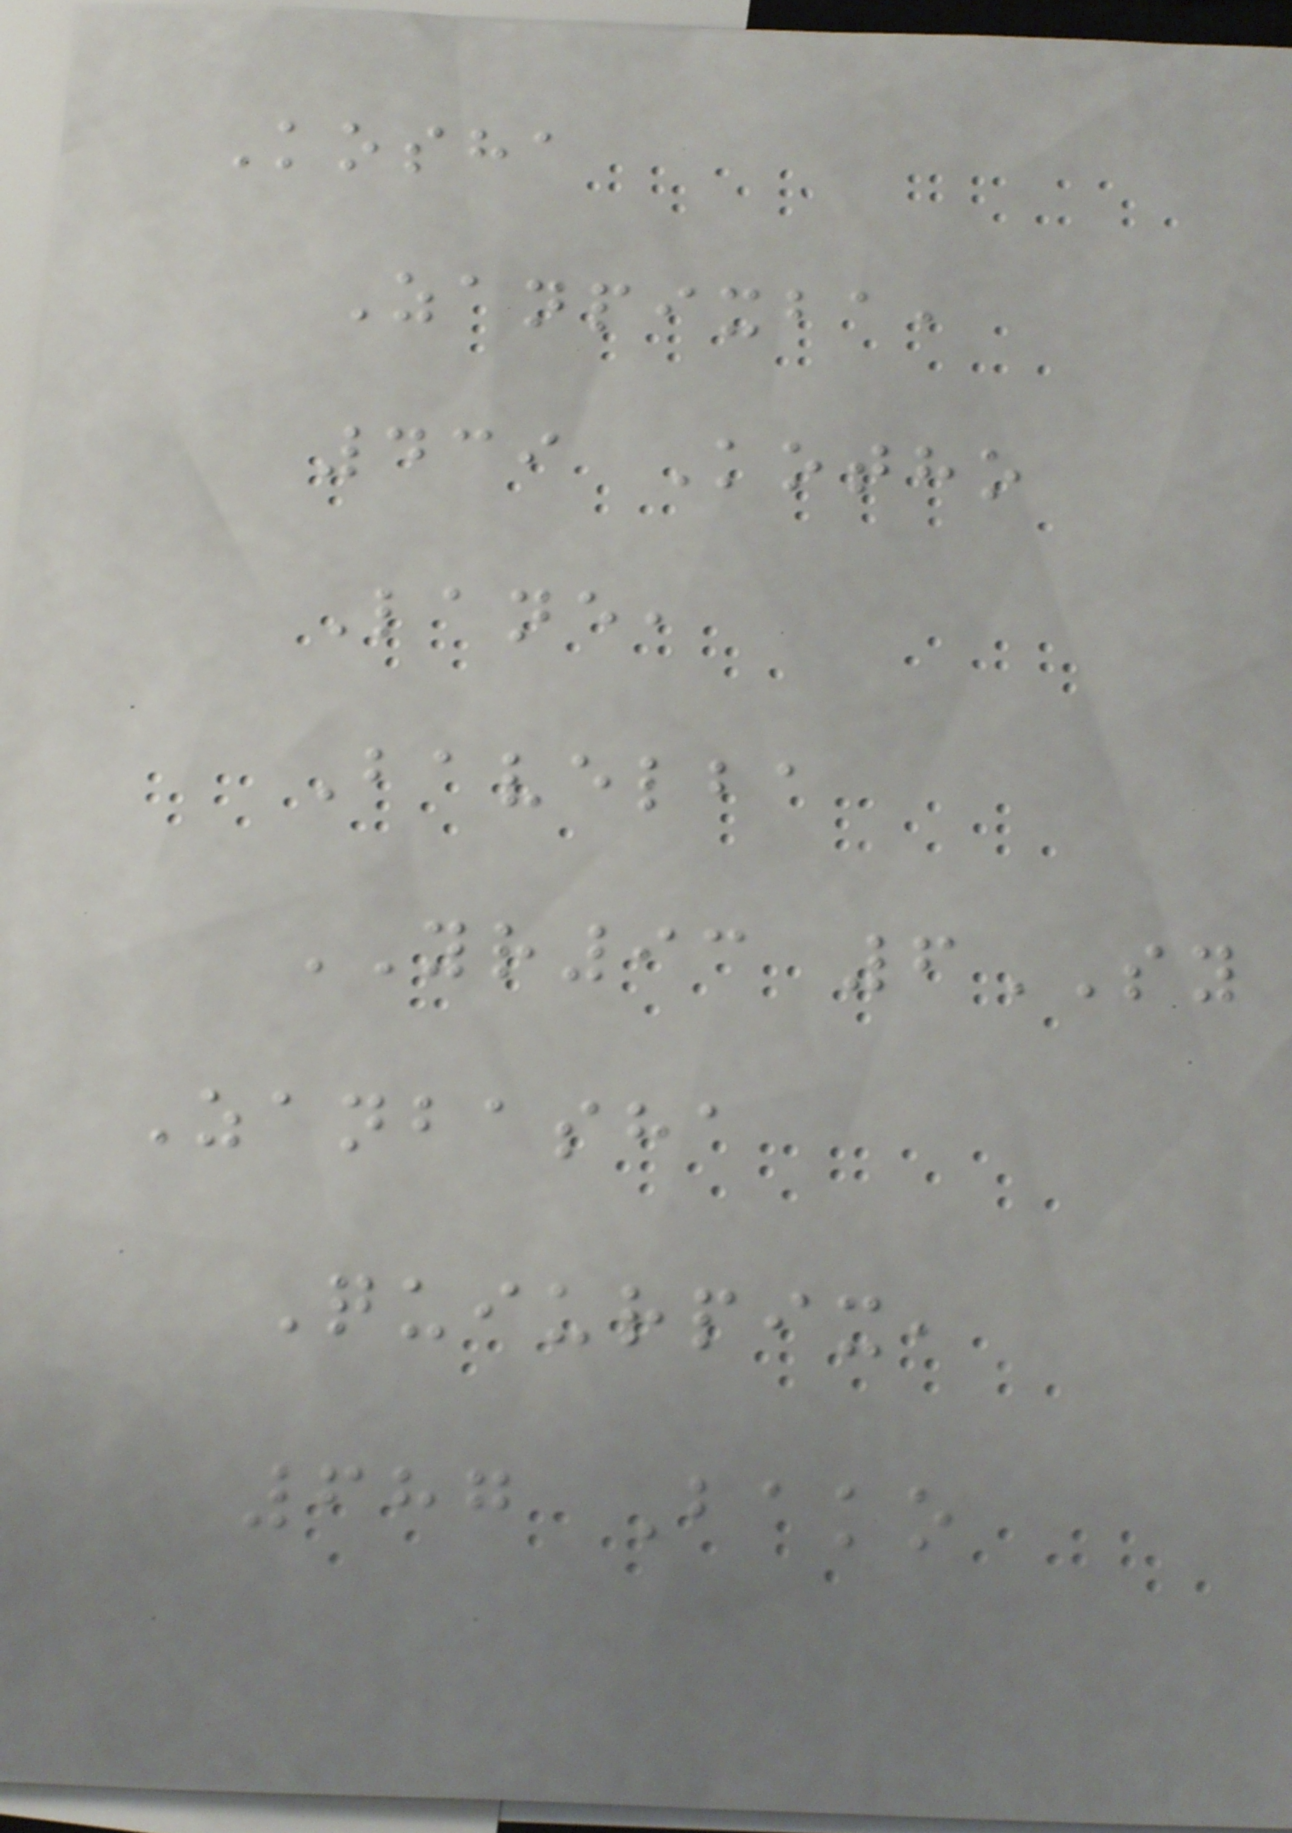Kosha
Zanpixba,
439 Kotho
Lane,
Bavelba
YR93 6SY
Zanbasha
Quiurpix,
687 Bako
